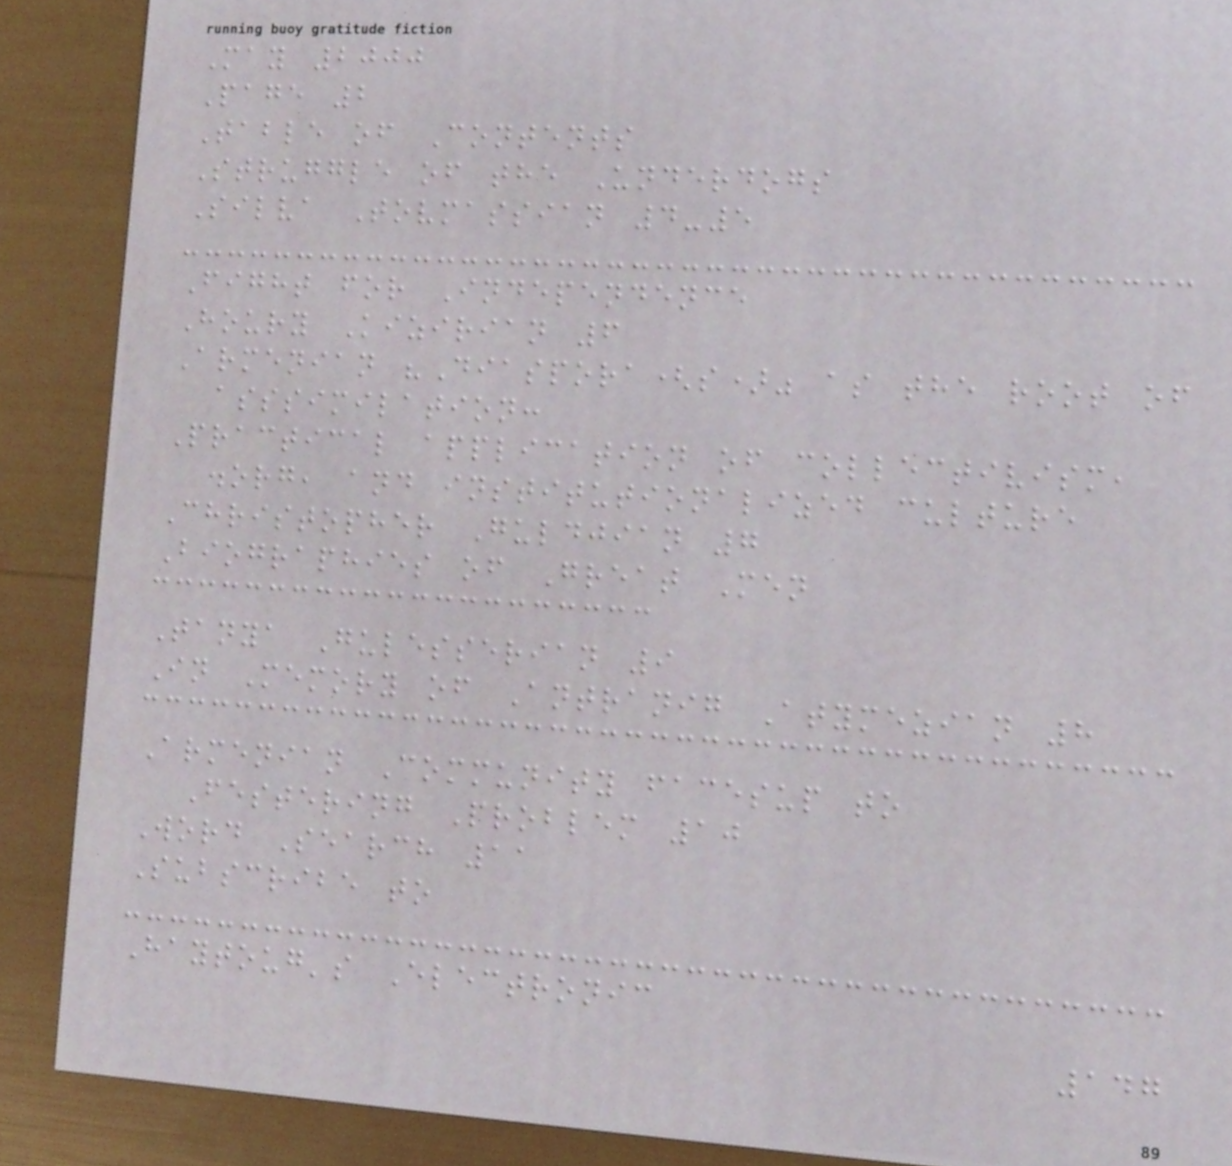May 2000
Page 2
Table of Contents
Struggle of the Underdogs
Silva Tovmassian 4-5
Fight for Independence
Houry Kizirian 6
Armenian "Diaspora(s)" as the root of
asssimilation:
Practical application of collectivism,
.org, and institutionalized culture
Christopher Guldjian 7
Biographies of Great Men
Tanya Gulesserian 9
In Memory of Antranig Atymezian 8
Armenian Community facesup to
Festering Problem 10
Word Search 11
Subscribe to
Haytoug's Electronic
147
